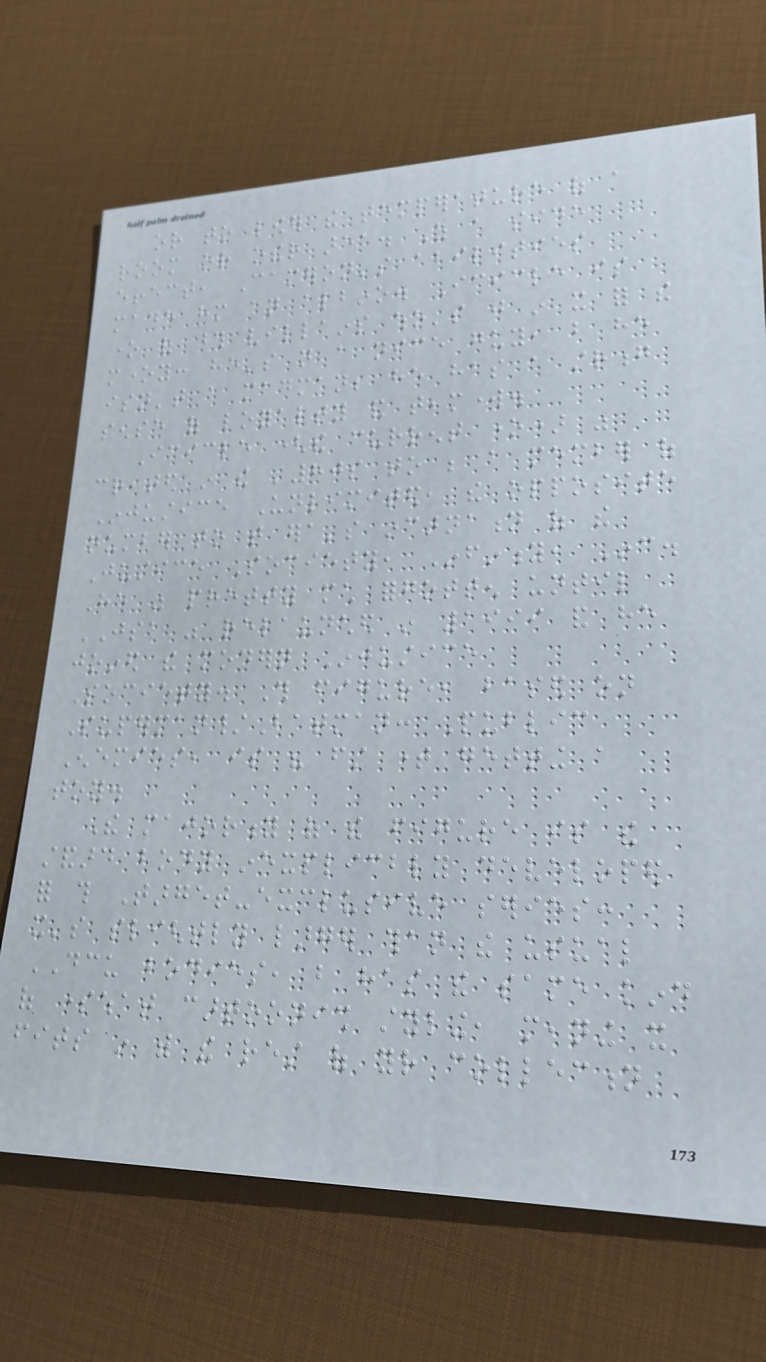or to lower the temperature of a
room or other area. As a side
effect, Cameron's abilities
made him an albino. Icicle is
one of those villains who's just in it for the
money: he's not a nice guy, but he
isn't a madman; he has a strong
sense of loyalty and teamwork.
Icicle (the current one) was
created in the '80s to be a member of
Injustice Unlimited, the opposite
number to that era's incarnation of the
Justice Society, Infinity, Inc.
He was pretty much forgotten until
JSA was relaunched in 1999 and he
joined the modern Injustice
Society. This figure, based on
Superman/Batman: Public
Enemies, is his first time getting a
toy.
The majority of the figure is the
standard body inexplicbly developed
for this Target-exclusive series:
it's slightly larger than the usual
DCU bodies, but has the same kind
of somewhat cartoonish styling, meaning it
fits in with the rest of your collection
